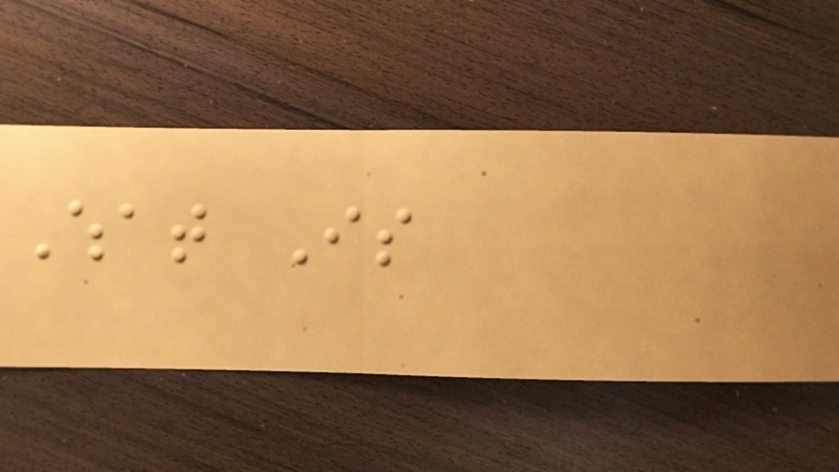What Is
